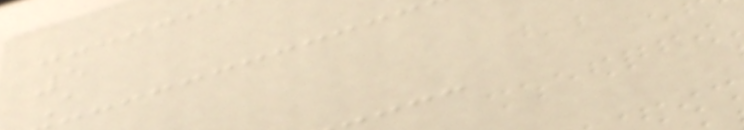5
A
